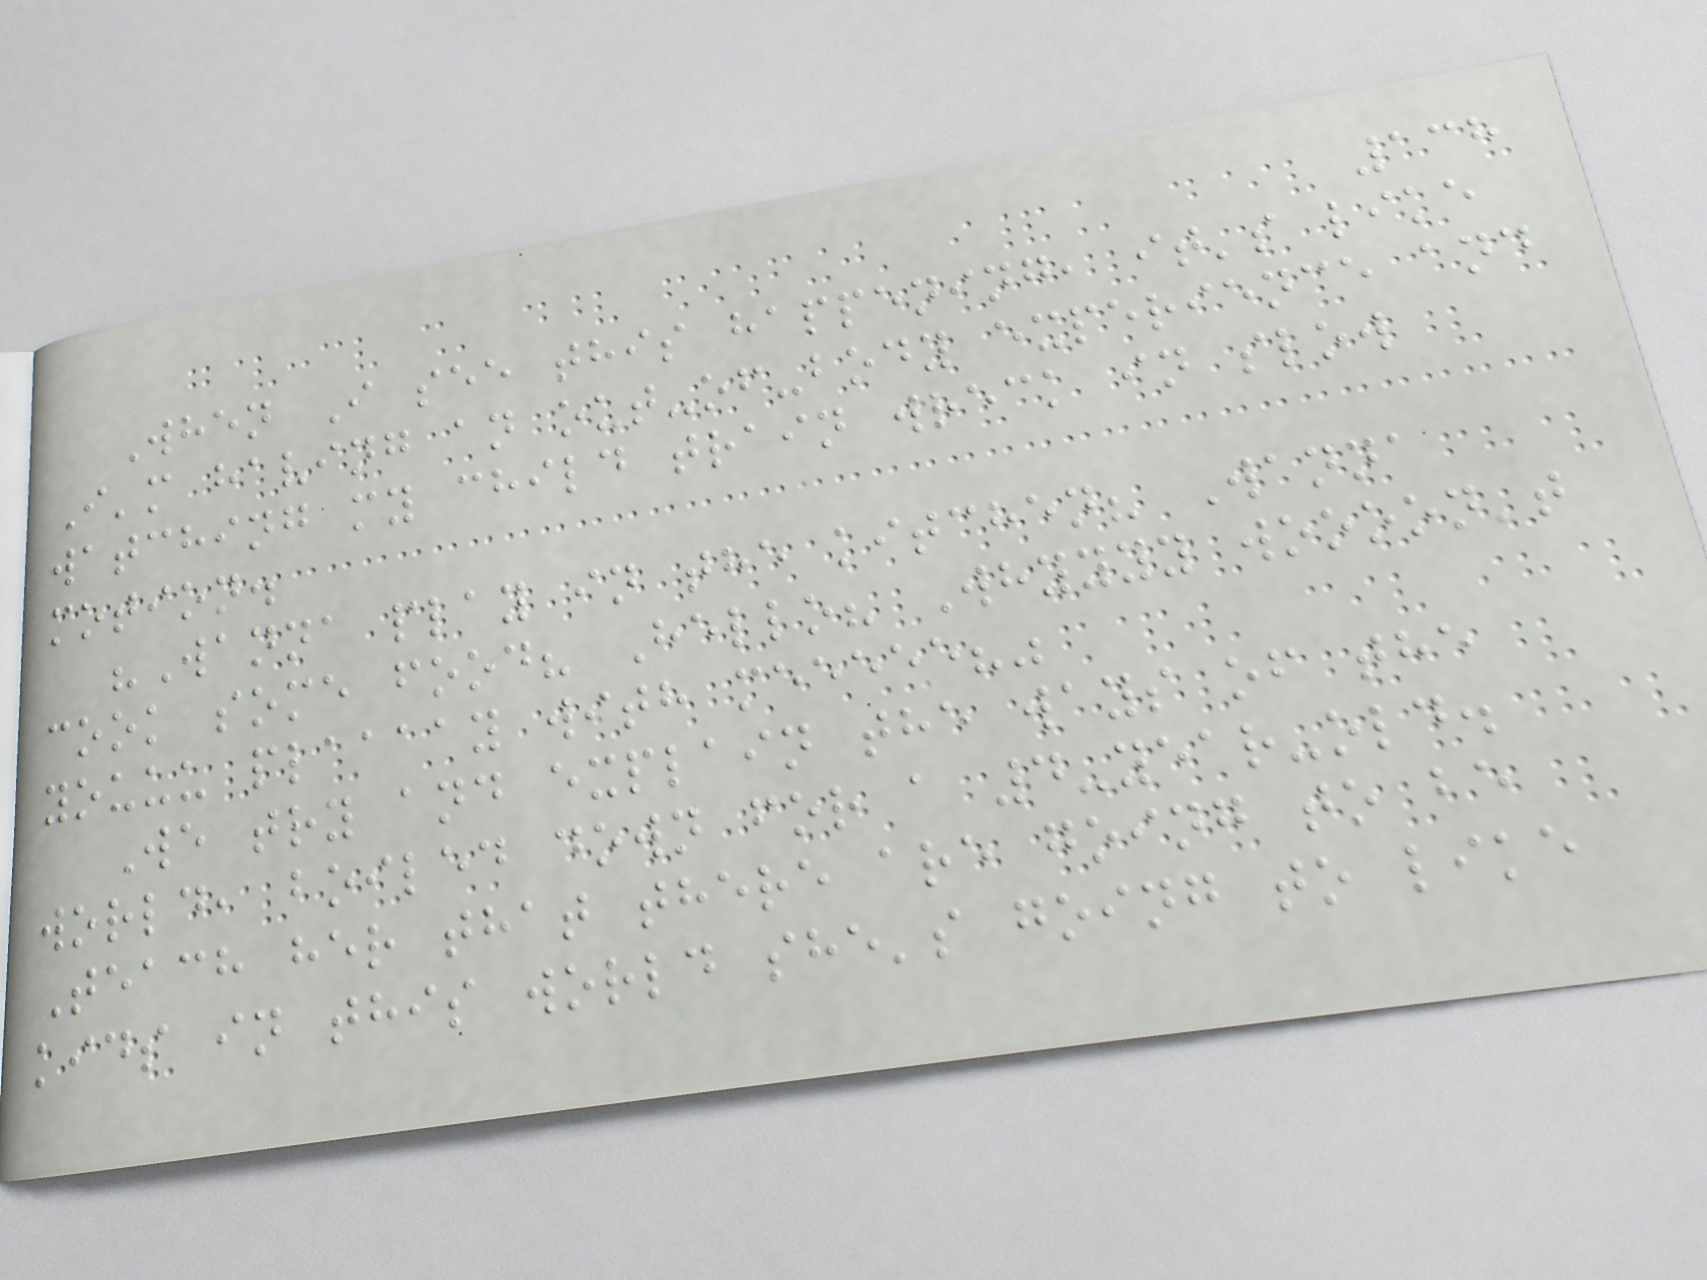138
When I see this happening, it's like
I'm having an out-of-body experience and
watching my child train wreck in slow
motion.
"Wanna play in the kitchen? Wanna
cook some food? Hello? Whyyyy woooon't
youuu plaaaay with meeeee?"
We try and explain the ways of the
world, boiled down for a 4-year-old.
Teach her that there are going to be
kids in this world she's going to like
